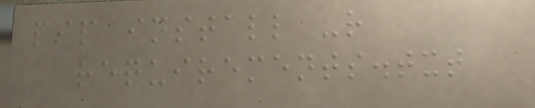pip install -r
requirements.txt
